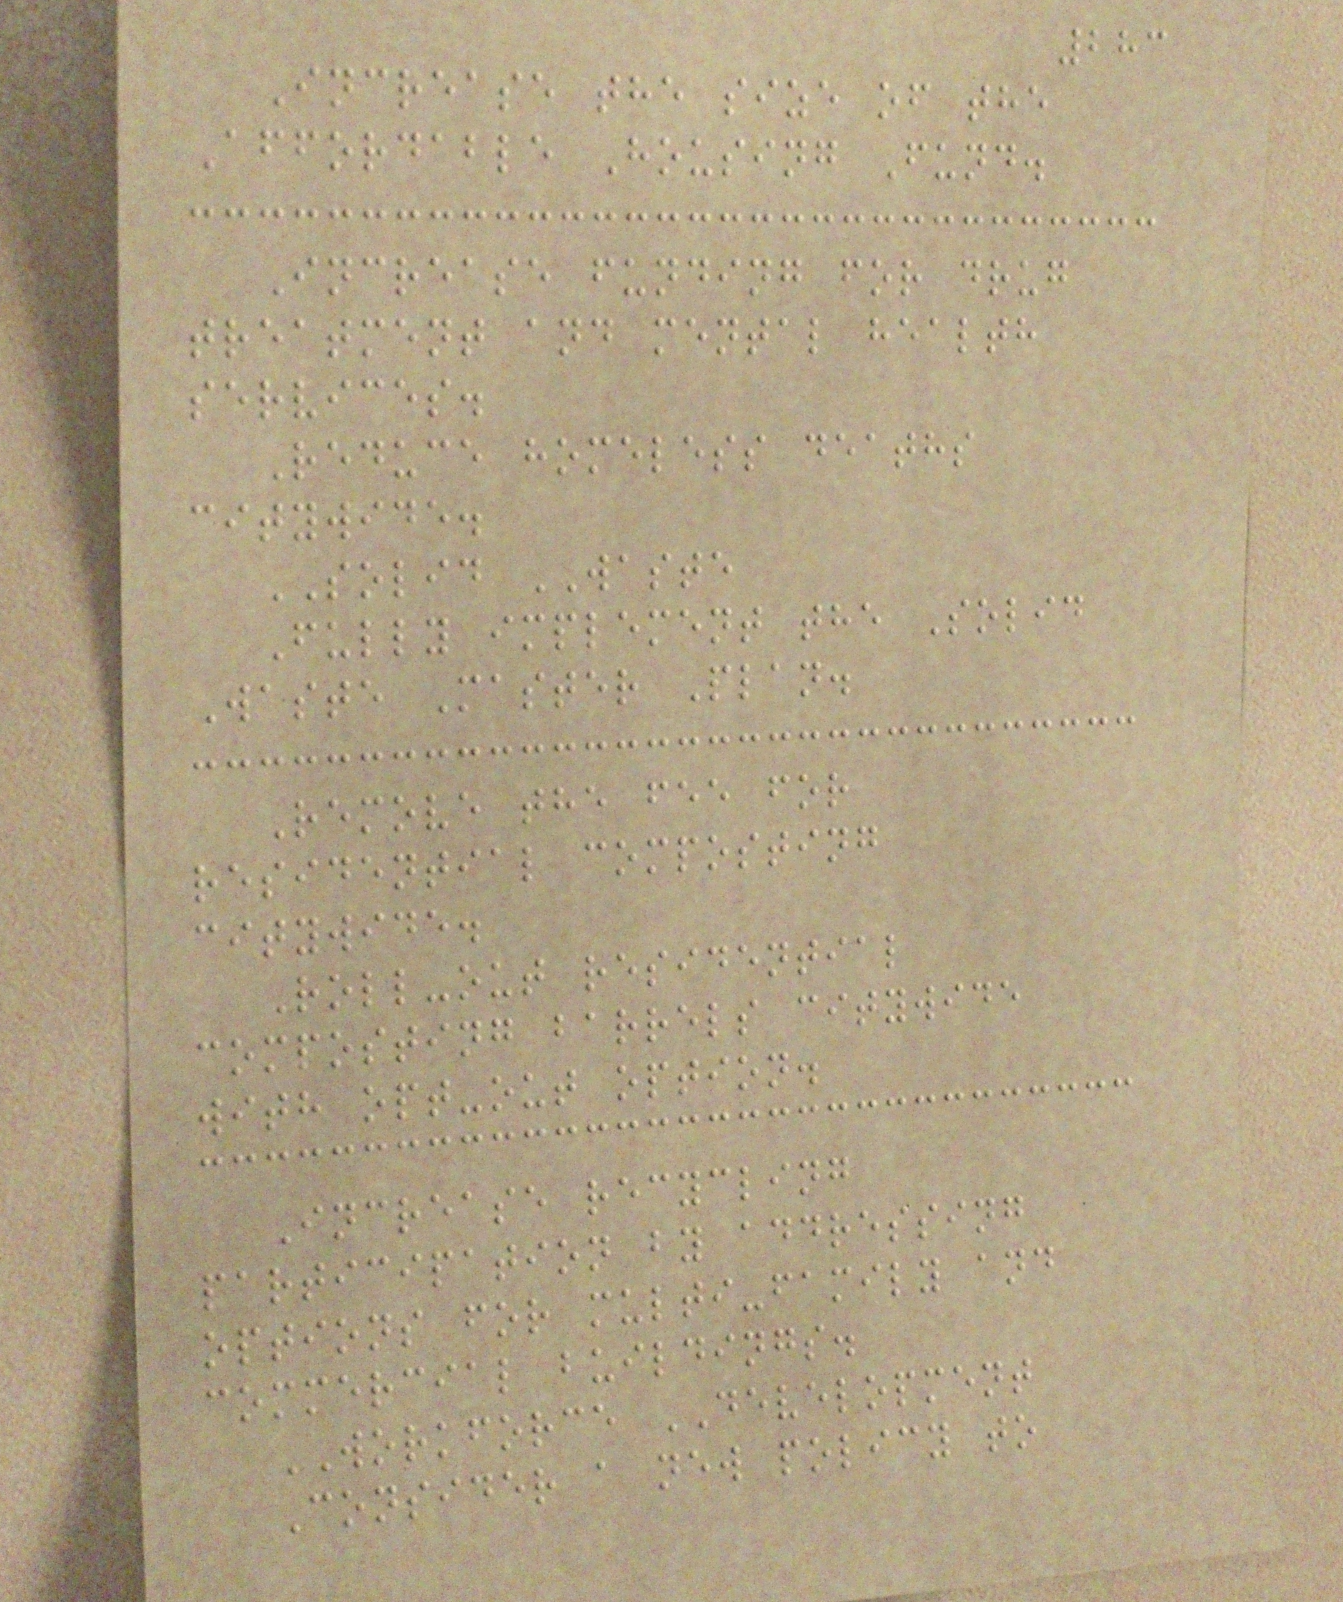283
Increase the size of the
Affordable Housing Fund.
Increase funding for drug
treatment and mental health
services.
Reduce homeless deaths
citywide.
SOLID WASTE
Fully implement the Solid
Waste Master Plan.
Remove the fee for
residential composting
citywide.
Roll-out residential
composting barrels citywide
with opt-out option.
Increase recycling
participation by addressing
options for multi-family and
commercial buildings.
WORKFORCE DEVELOPMENT
Consider a new policy to
